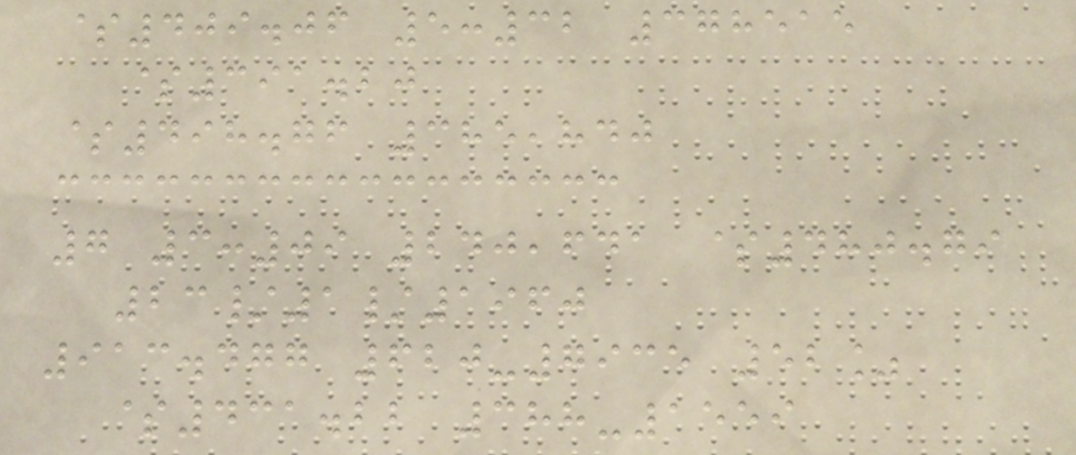$409.06 5:32 378515
$391.20
$498.76 385,840
7 3:09 240,641 $480.79
23/1/1960
913.477 620-7935 52%
$431.22 388-1559
